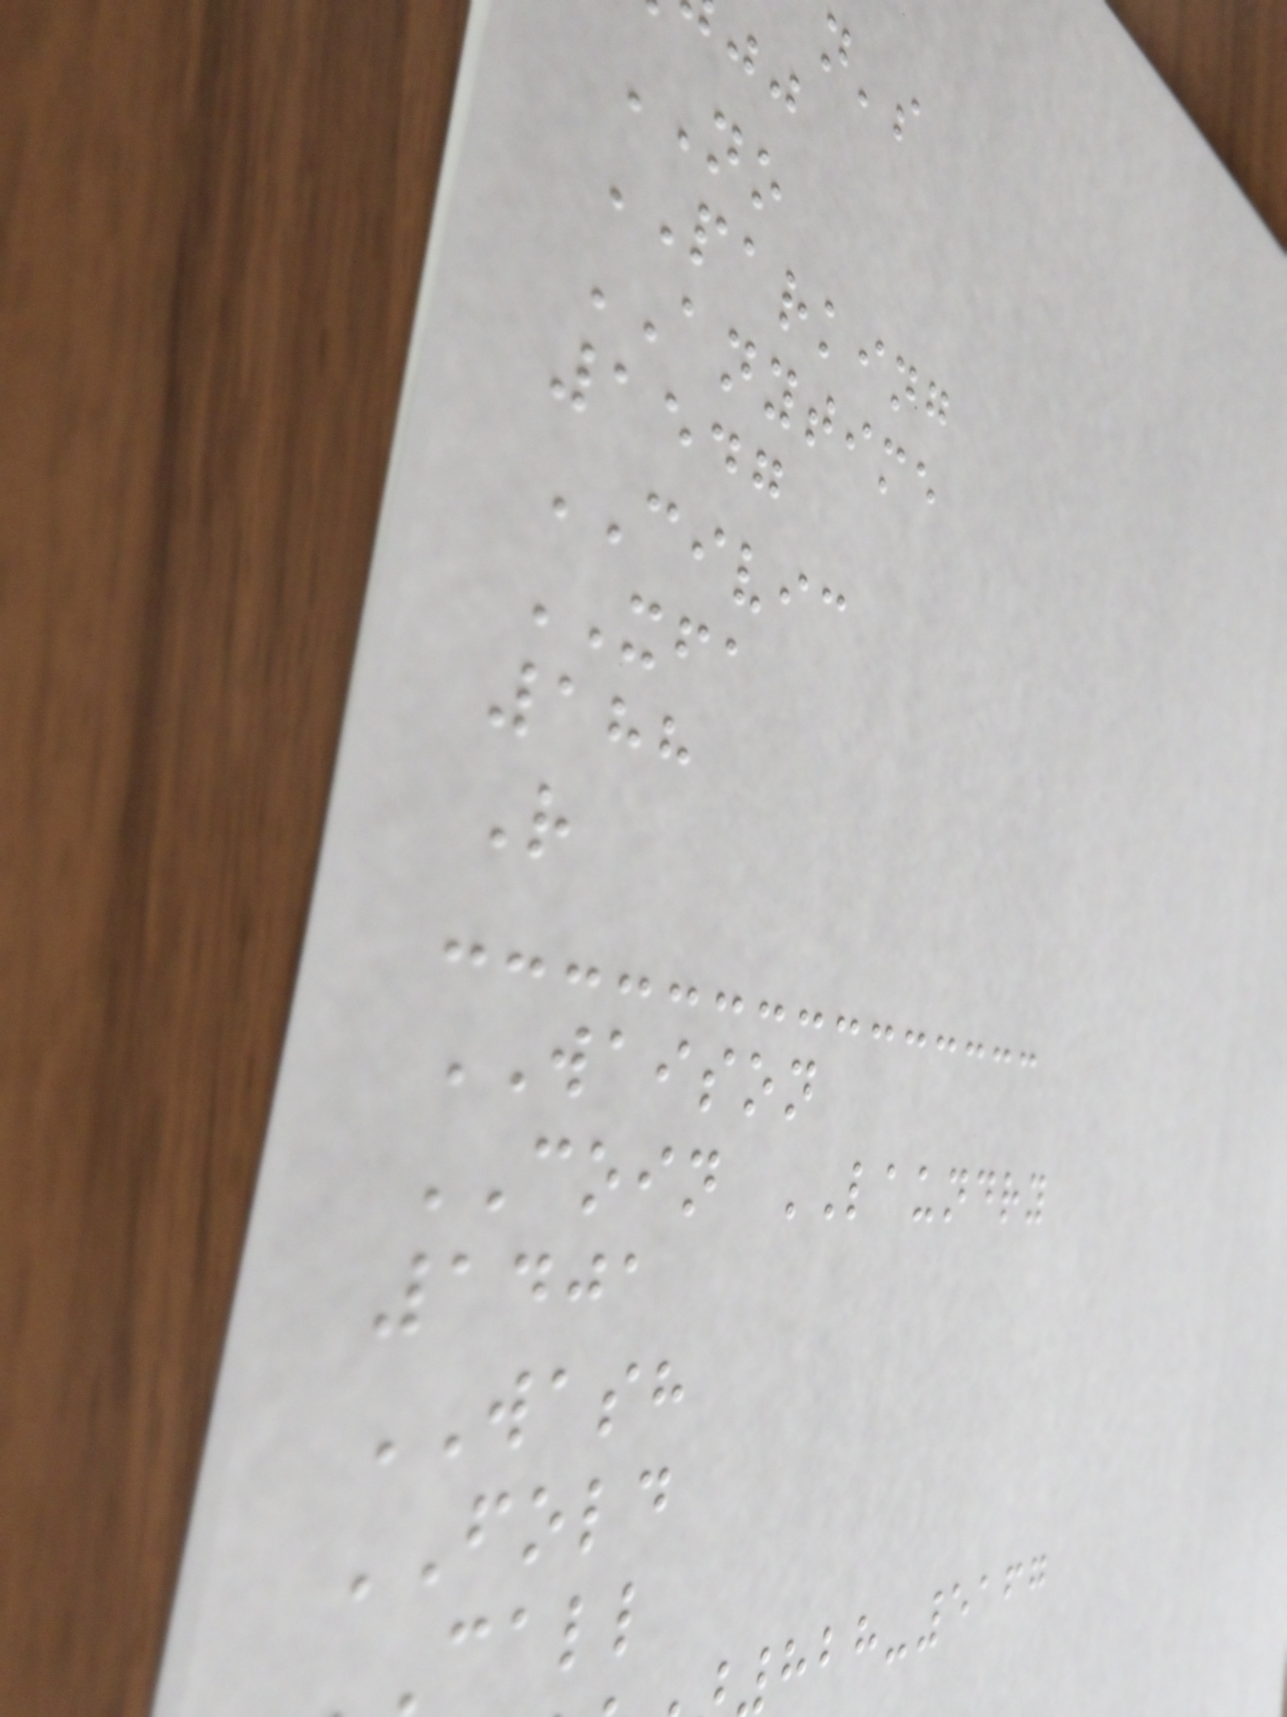NO
PARKING
ANYTIME
1547
CIVIC
XFA
188
R
WAISON
COIN LAUNDRY
1401
WASH
FOLD
call
-5167
